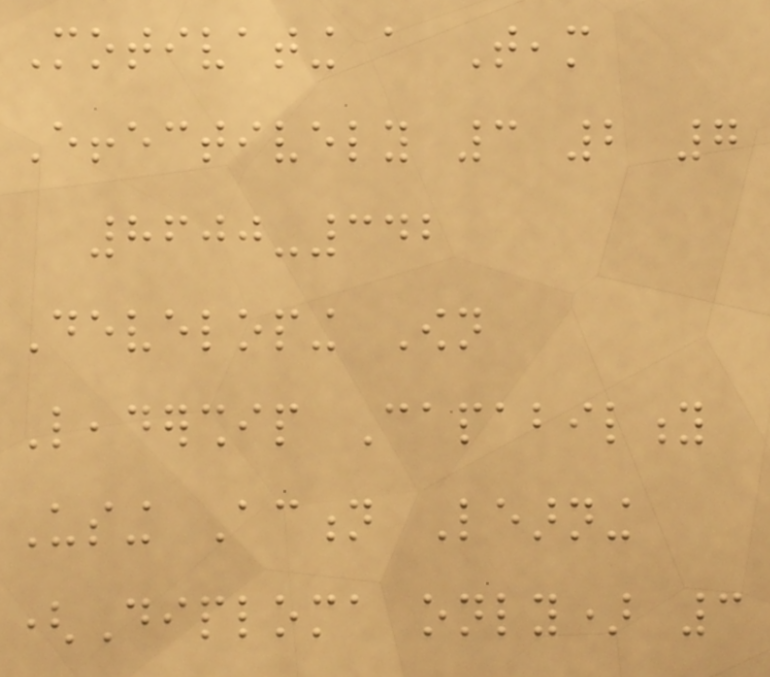Motivating a Team
Effectively 3 2 7
8600-342
Developing Own
Leadership Capability
Using Action Learning
(Diploma only) 3
